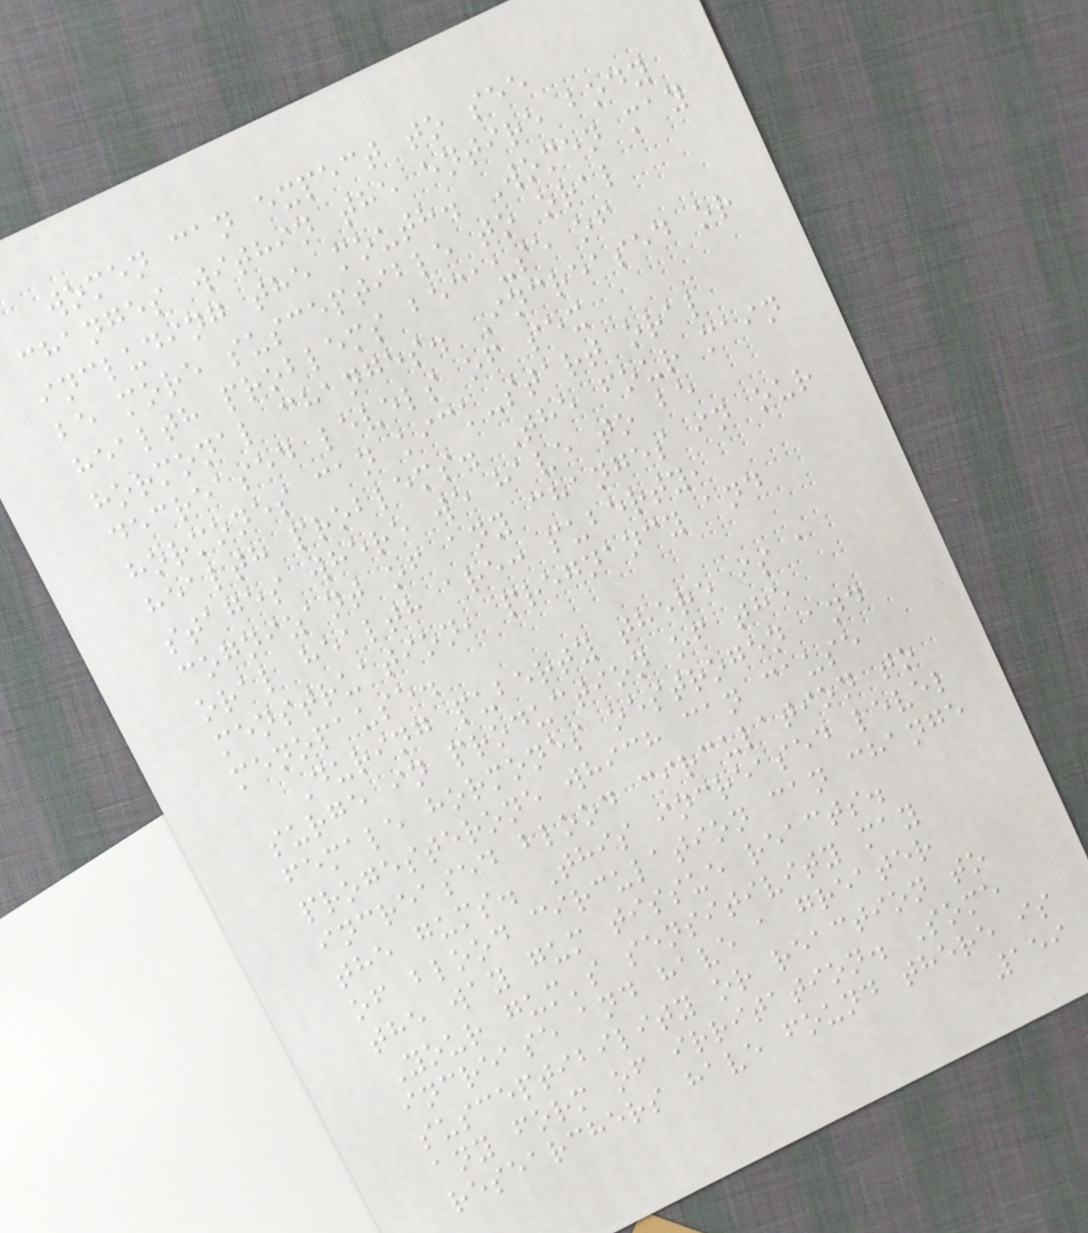women can expect to see
changes within the entire body
including the mouth. Women may
be more susceptible to oral
health problems because of
hormonal changes. Increased or
decreased levels of sex
hormones can kick-start oral
health problems. The four main
stages where we have to be
cognizant of any changes in our
oral health are: puberty,
menstruation, pregnancy and
menopause.
During puberty there is a
surge in production of the
female hormones oestrogen and
progesterone which can cause
increased blood circulation to
the gums. This increased level
of blood circulation can change
the way gum tissue reacts.
Your gum's sensitivity may
increase and have a greater
susceptibility or reaction to
any form of irritation. Some
researchers have found there is
159
